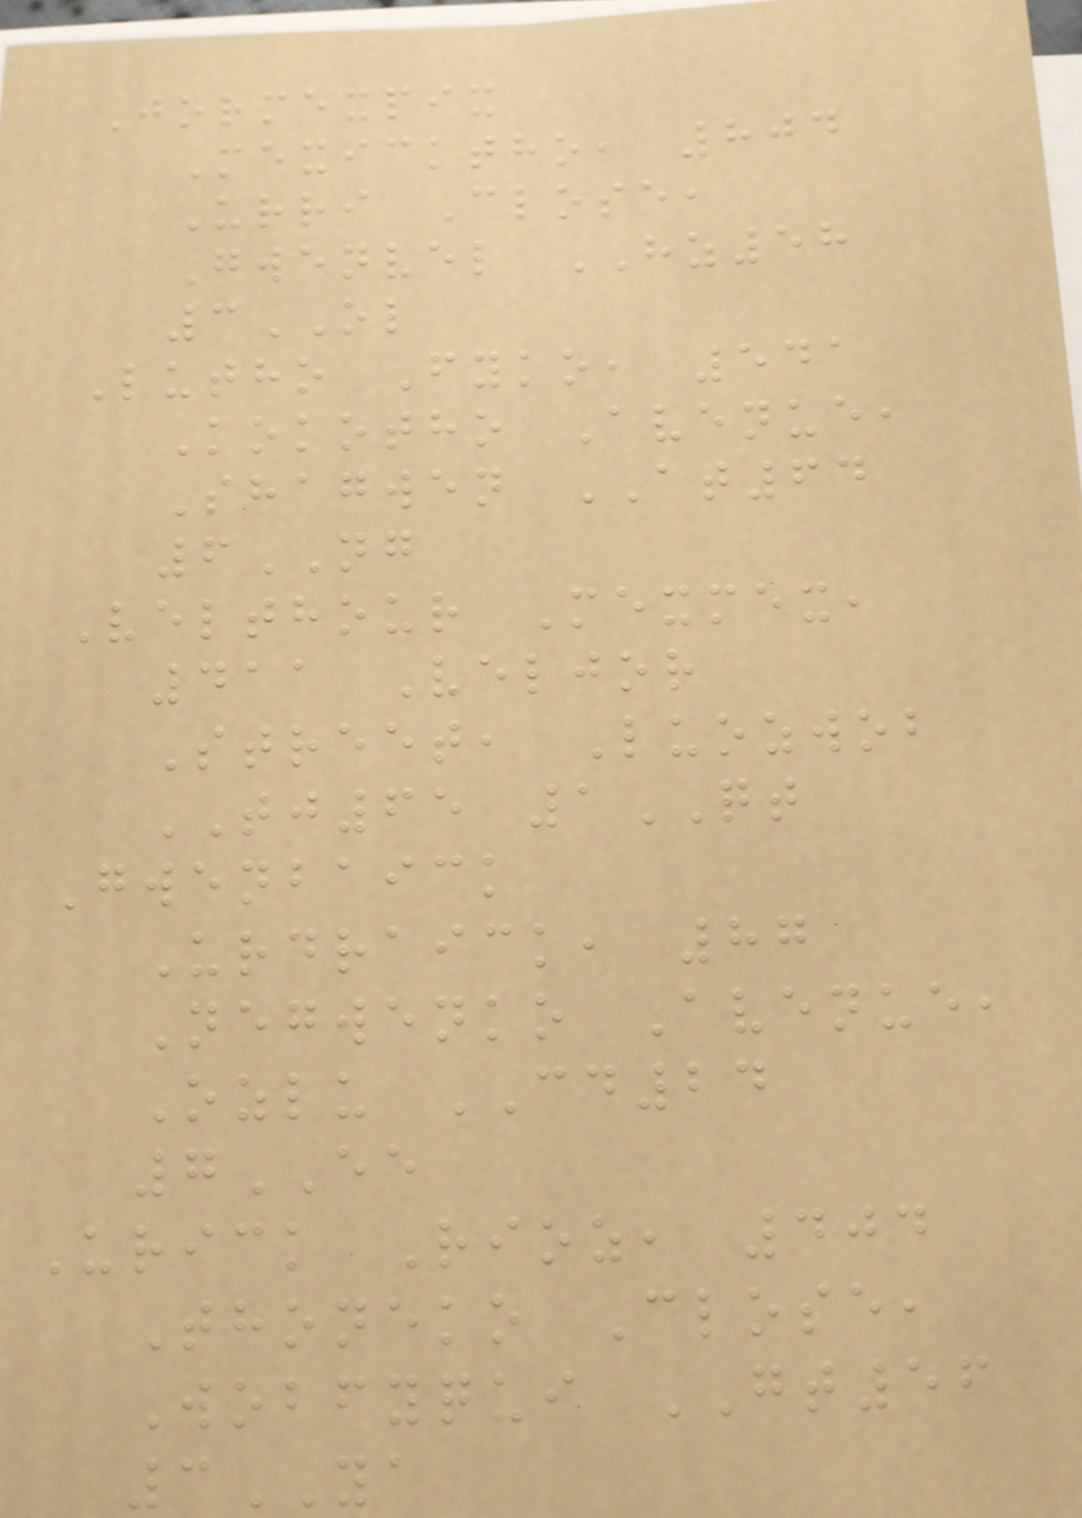Jormexpix
Mexicktho, 804
Urri Close,
Gwenvel HZ58
3OL
Lutho Fyko, 541
Kokotho Avenue,
Shagwen AT64
6NG
Velthour Mexmex,
411 Veljor
Street, Luozwob
TJ65 1QT
Gwenbaick
Urdraick, 87
Negwenko Avenue,
Ozlu CD24
7EE
Urick Rioz, 404
Thoneko Close,
Wobfyqui GT56
3YA
